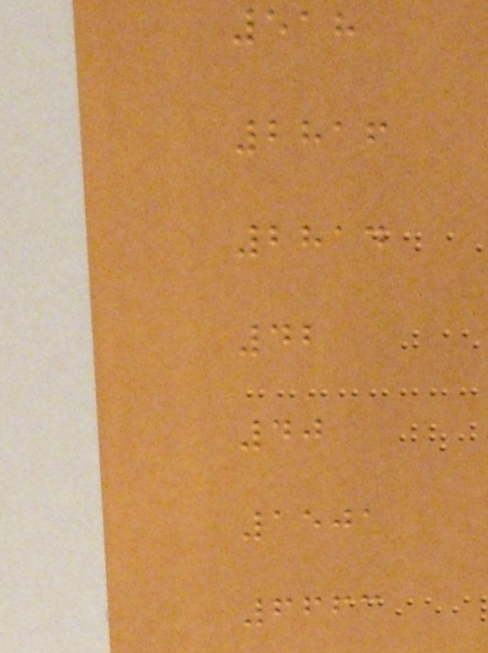518
2816
2814
42
40
1501
6663
